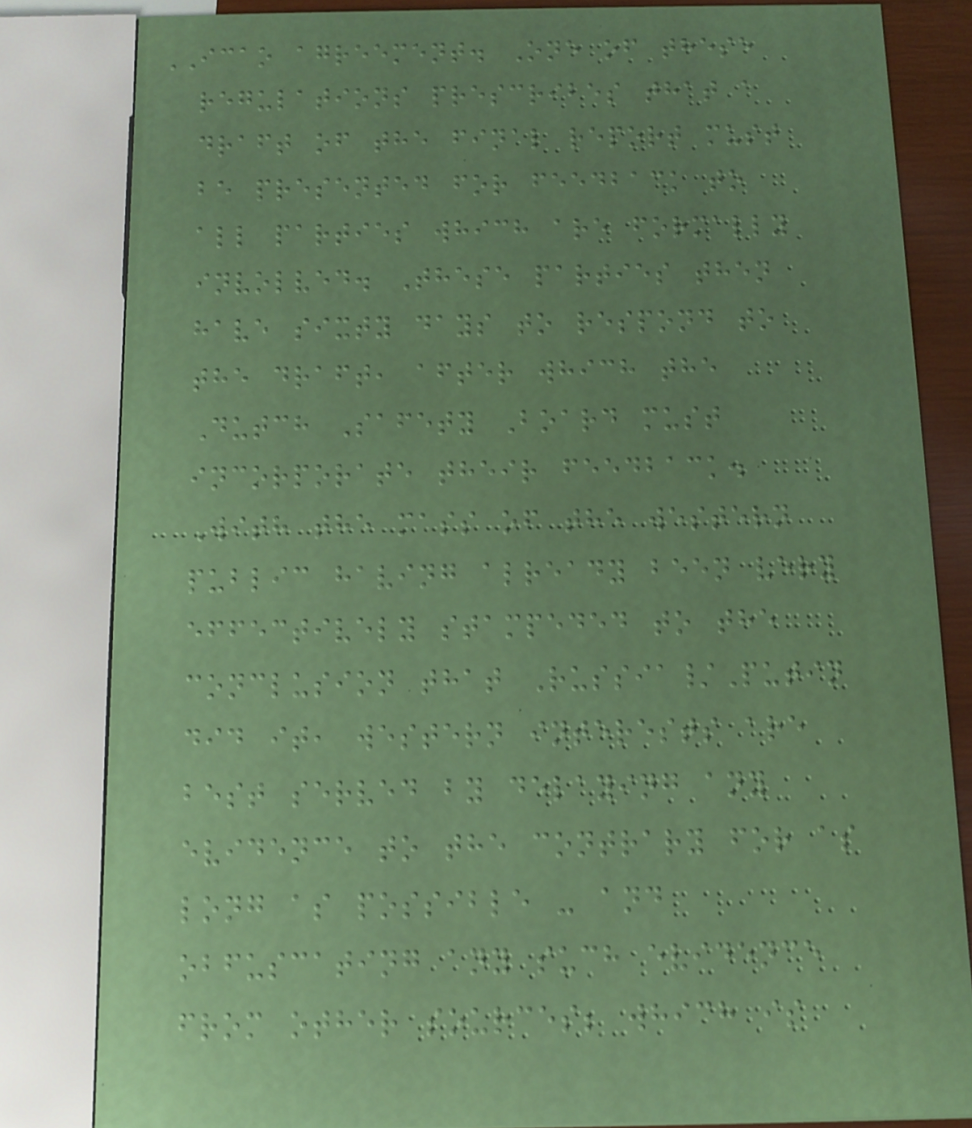ICAO agreement. One of these
regulations prescribes that a
draft of the final report must
be presented for feedback to
all parties which are formally
involved. These parties then
have sixty days to respond to
the draft, after which the
Dutch Safety Board must
incorporate their feedback.
With the mass of the western
public having already been very
effectively stampeded to the
conclusion that Russia/Putin
did it, western interests are
best served by delaying any
evidence to the contrary for as
long as possible - and
obfuscating any such evidence
from other sources; which is
